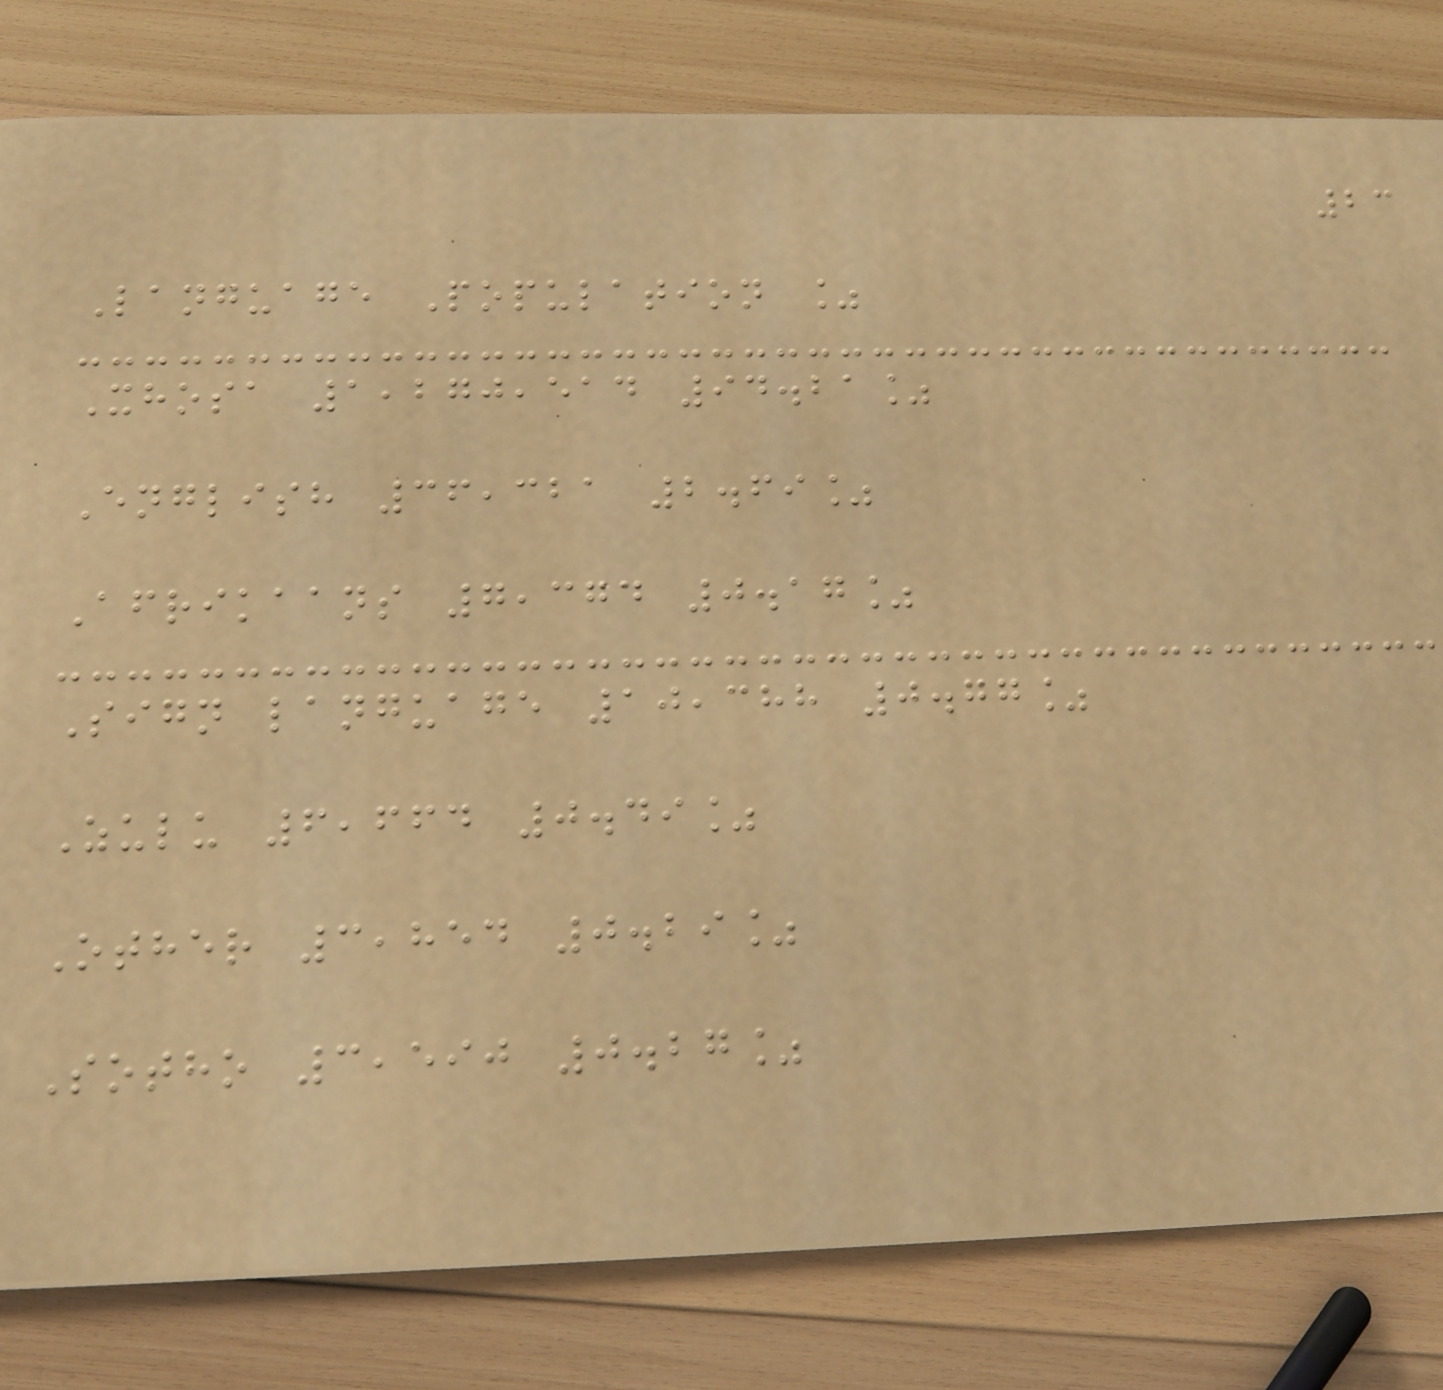23
Language Population %
Xhosa 1,270,514 94.21%
English 36,321 2.69%
Afrikaans 7,374 0.17%
Sign language 10,388 0.77%
Zulu 6,664 0.49%
Other 3,854 0.29%
Sotho 3,590 0.27%
